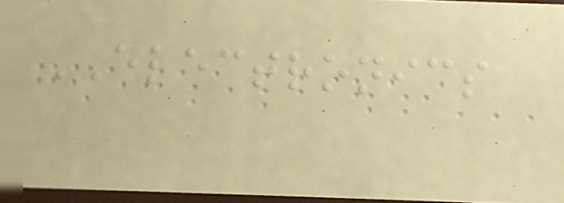ELECTRONICS
